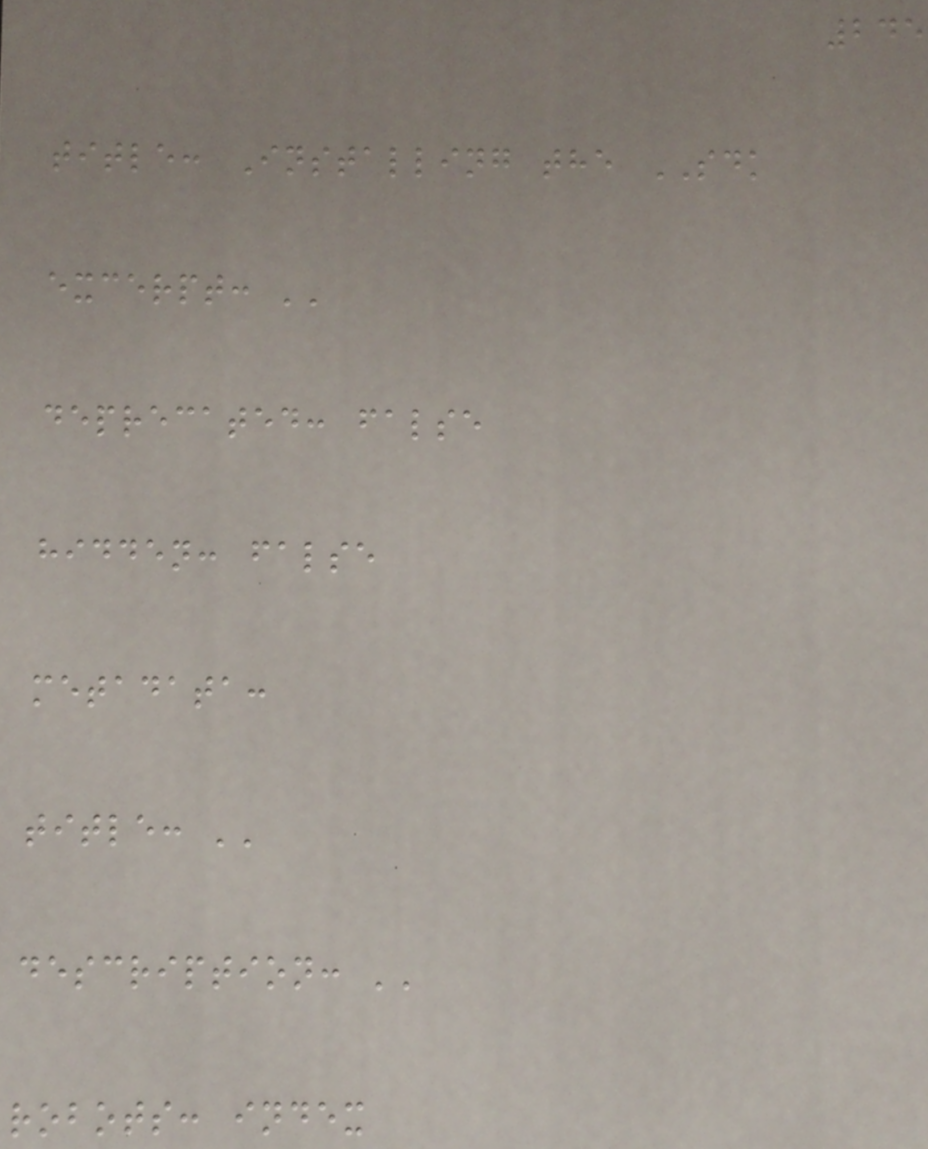245
title: Installing the SDK
excerpt: ''
deprecated: false
hidden: false
metadata:
title: ''
description: ''
robots: index
